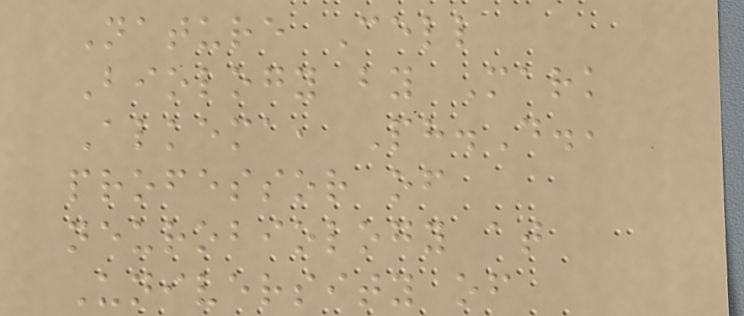Nature Cell
Biology by Mark
Alkema, Ph.D.,
professor of
neurobiology at
University of
